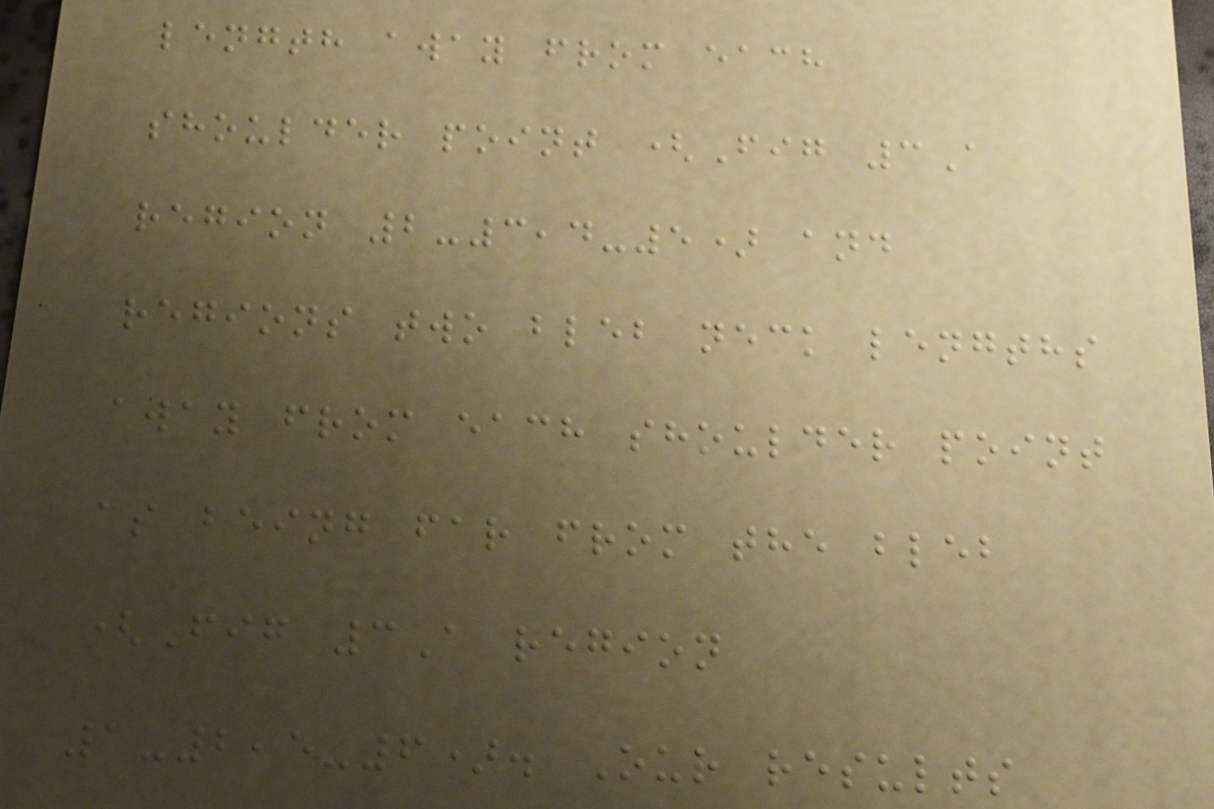length away from each
shoulder point (Fig 3A
region 2-3,4-5) and
regions two bleb neck lengths
away from each shoulder point
as being far from the bleb
(Fig 3A region
1-2,5-6). Our results
